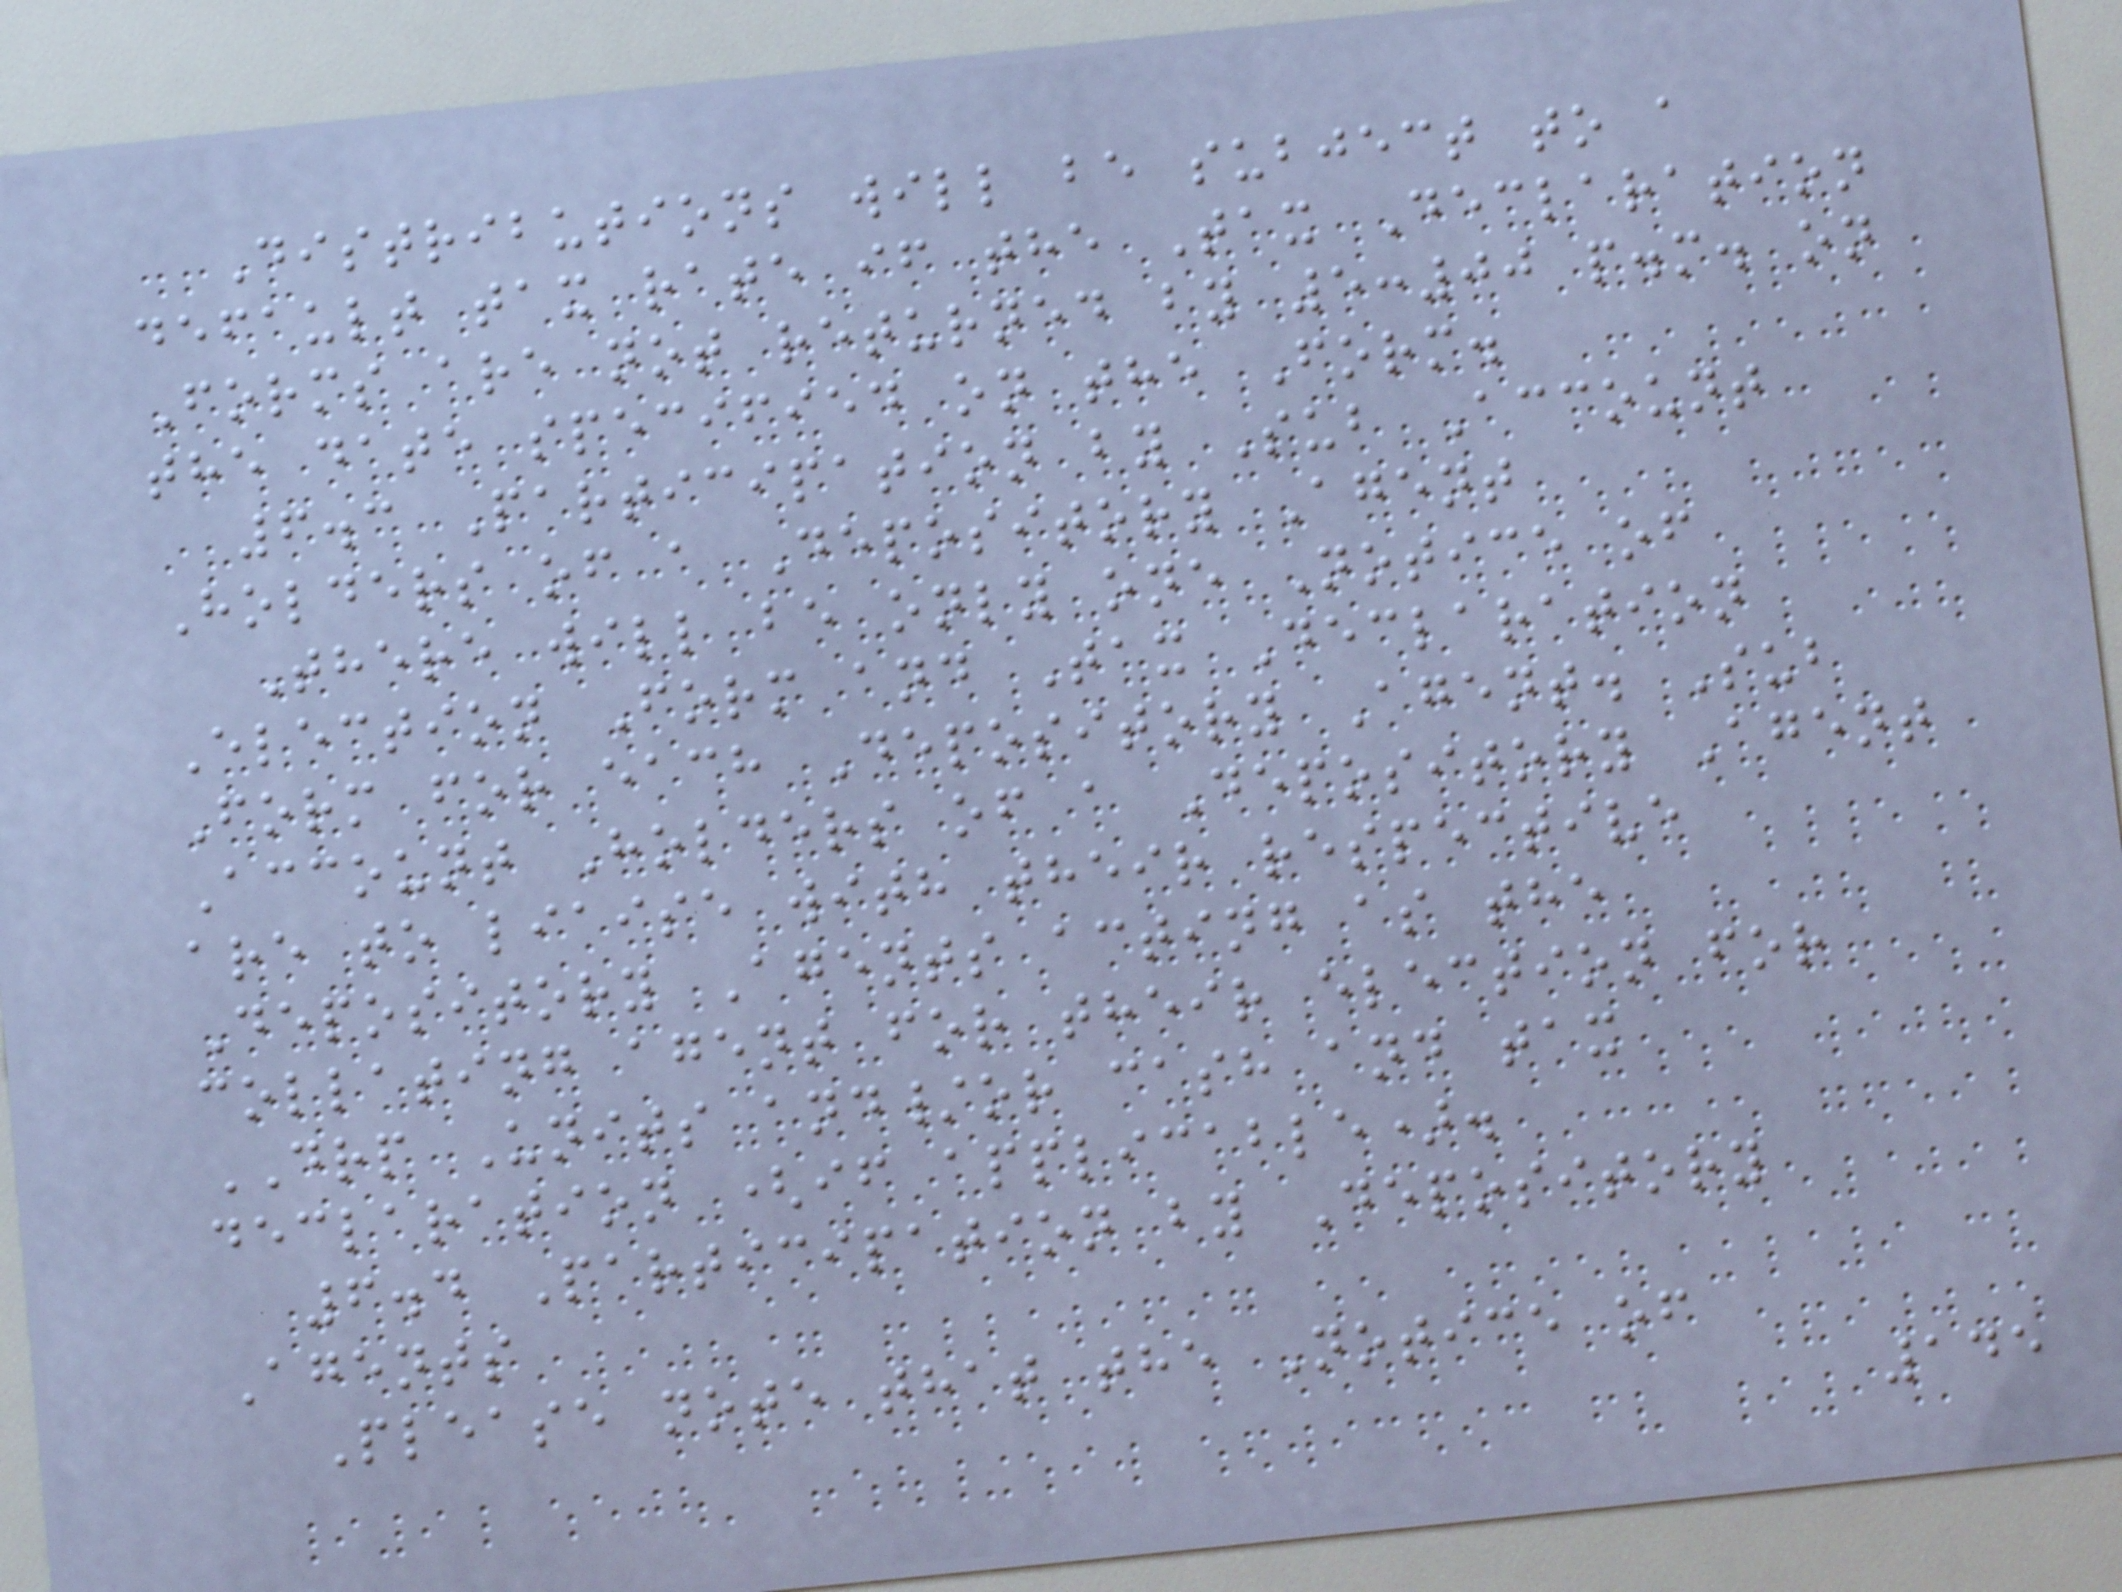Distributions will be subject to a
default tax rate if the Tax Declaration
Forms are not returned by 5:00 p.m. on
the date specified on the Form.
6.3 Participation by Sub Account
Holders of a Depository Agent
There will be only one Notice of
Election Form and Tax Declaration
Form for each Depository Agent. Sub
Account Holders of a Depository Agent
are to liaise with their respective
Depository Agents acting as the
collating agent for their election for
DRP Units and/or cash and tax
declaration (if applicable).
6.4 Participation by Depository
Agents
Please note that the Notice of
145
